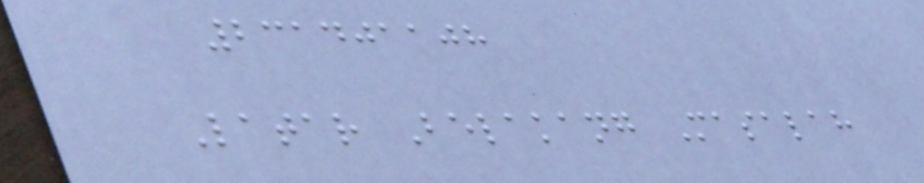231401108
Latar Belakang Masalah
